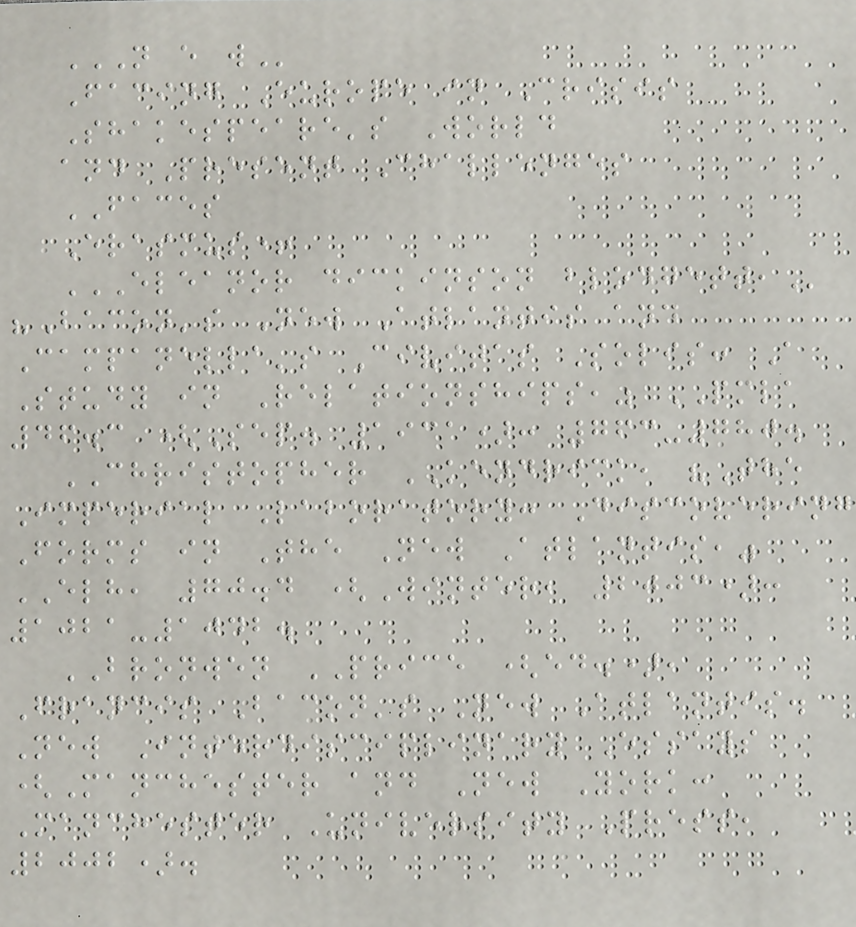N E W
Facing Europe in Crisis
Shakespeare's World
and Present Challenges
FACES
Erasmus+
ELEANOR DICKINSON BLODGETT,
"Bacon's New Atlantis and
Campanella's Civitas Solis: A
Study in Relationships," PMLA
46.3 (Sep. 1931): 763-780.
CHRISTOPHER KENDRICK, "The
Imperial Laboratory: Discovering
Forms in The New Atlantis,"
ELH, 70.4 (Winter, 2003):
1021-1042.
BRONWEN PRICE (ed.),
Francis Bacon's New Atlantis.
New Interdisciplinary Essays
(Manchester and New York:
Manchester University Press,
2002).
